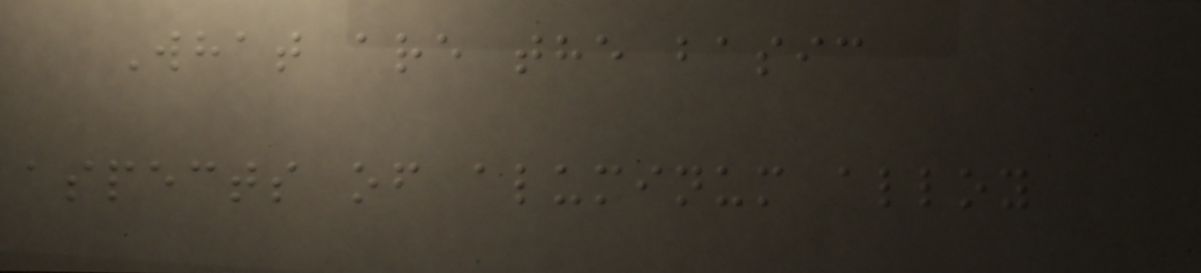What are the basic
aspects of aluminum alloy
